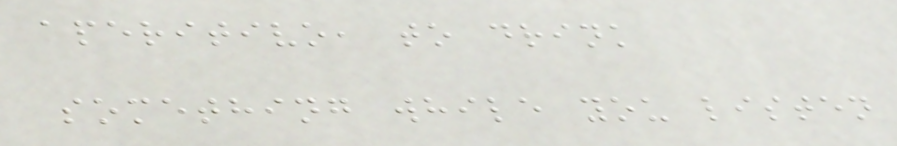aperitivo, to drink
something while you listen
